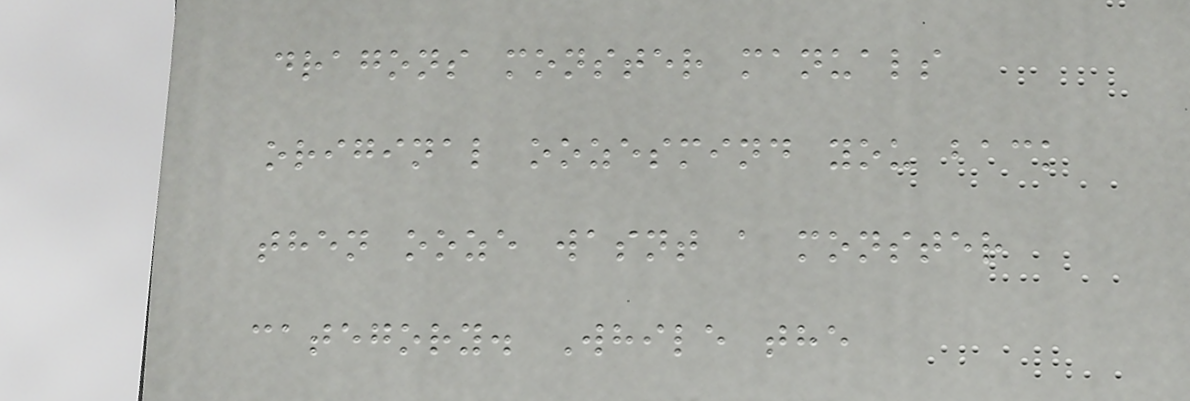dragons monster manuals
original oozesmind you back
then ooze wasnt a monster
category. While the
